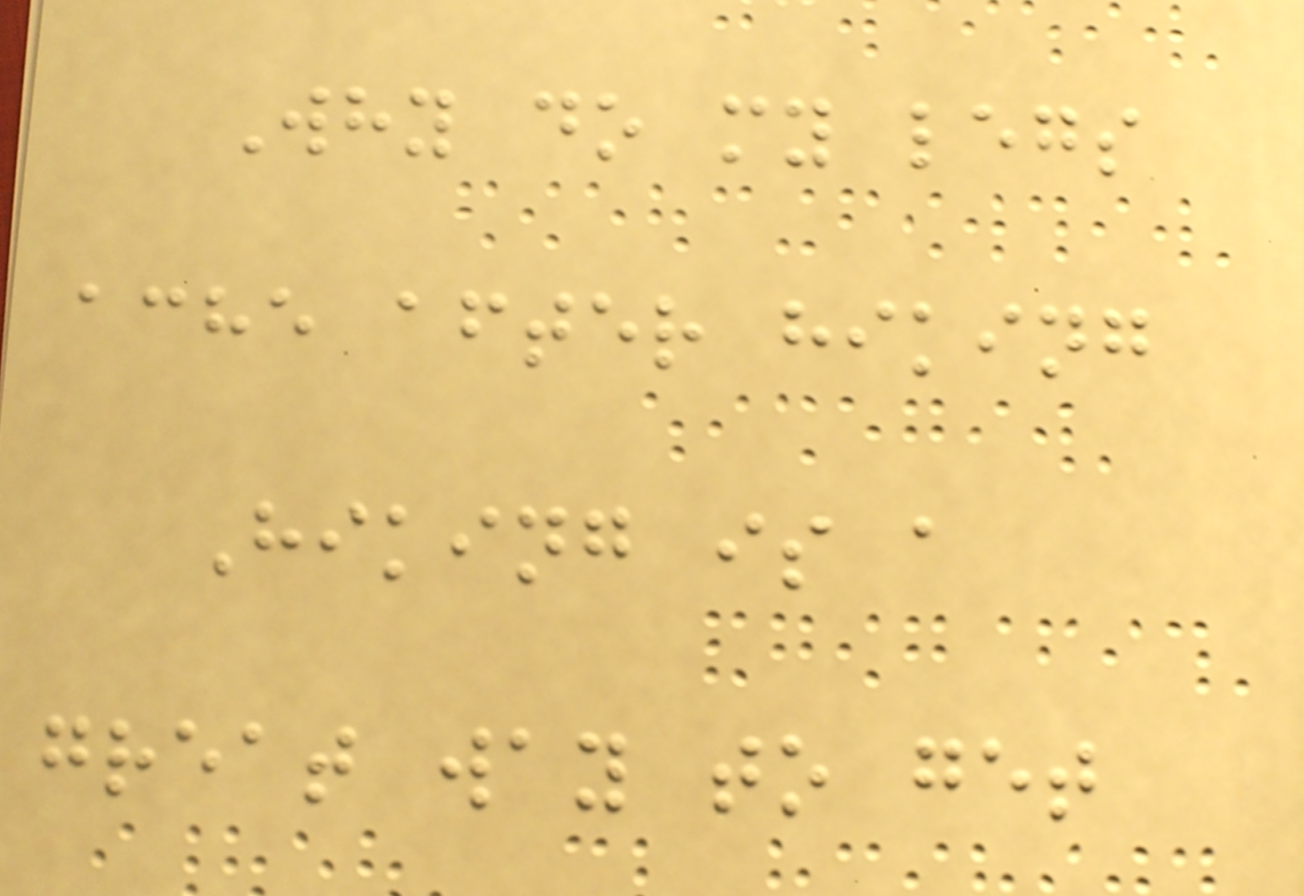Why do my legs
ache after hiking
Hiking is a
great way to get
